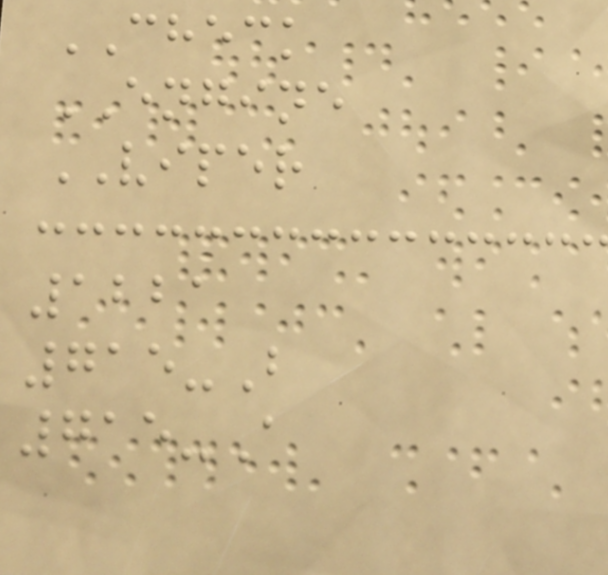CHECK
ENGINE
VIPER
1221
715-B
715-A
